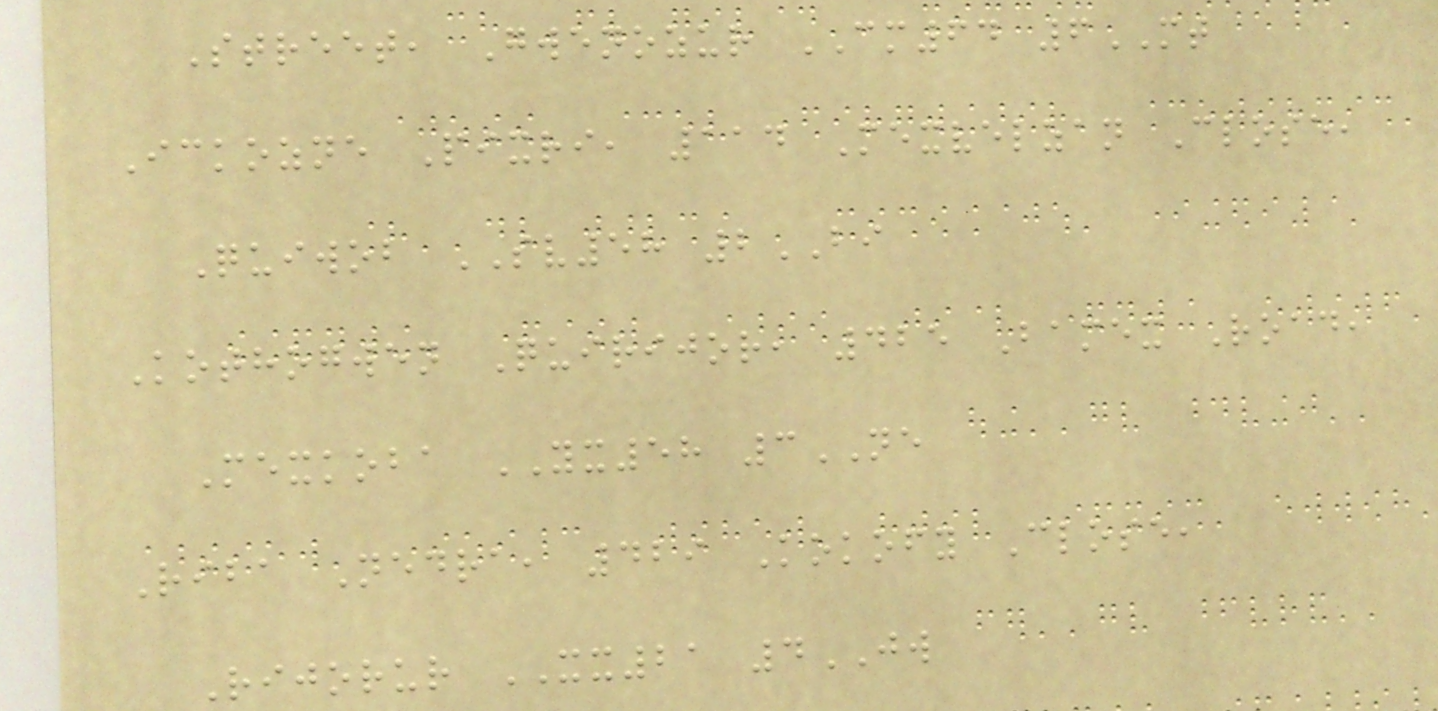Street, Gwenozur CM64 6MT
Ickozne Pixri, 114 Mexvelzan Close,
Quiwob SV58 2BI
Kothogwen Quirijor, 425 Bamex Road,
Mexkoba YX58 3NE
Riba Nedra, 429 Kokofy Close,
Rijorur XX21 4JW
